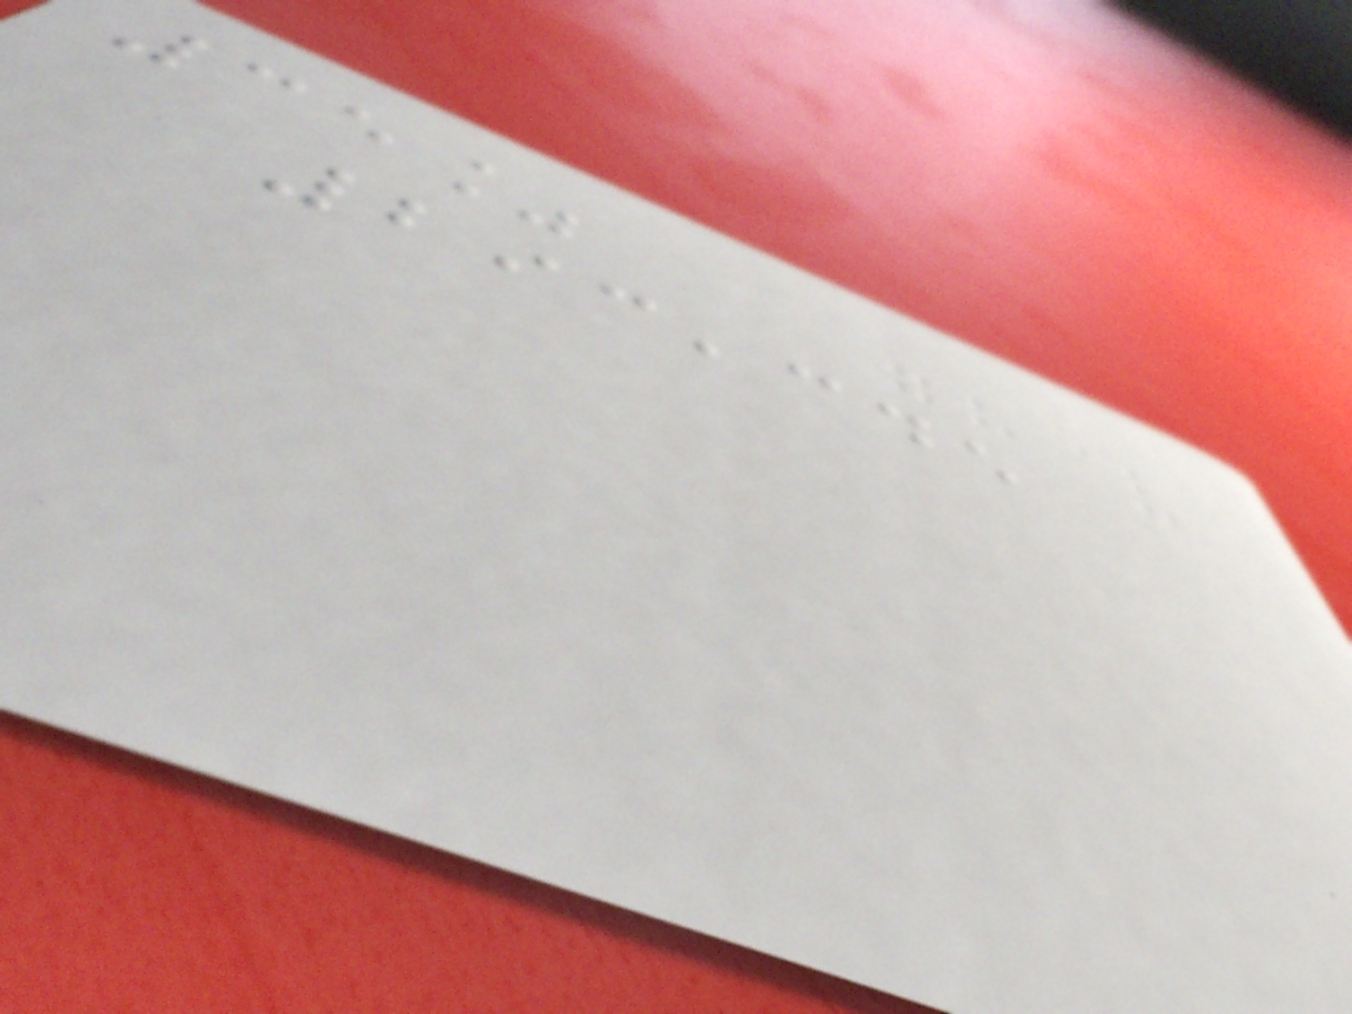35%
293,345
